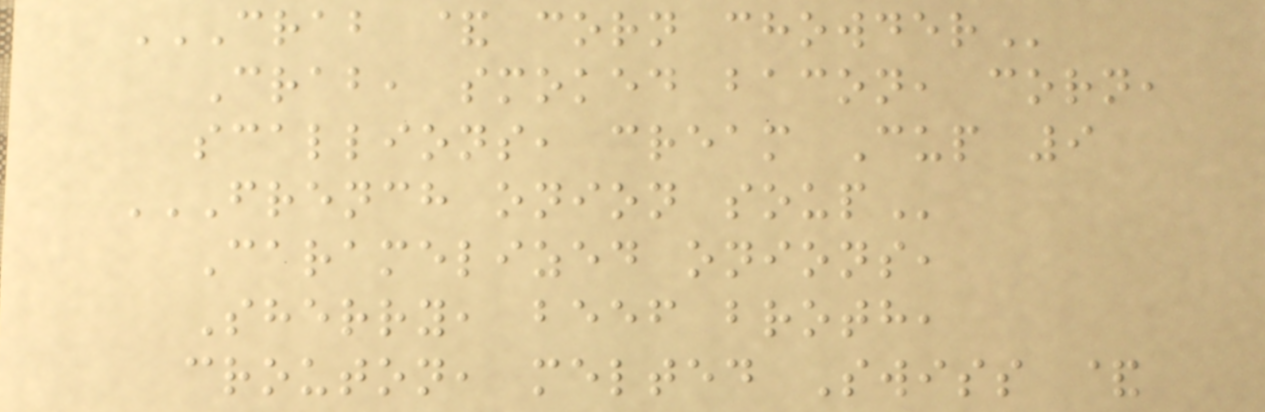CRAB & CORN CHOWDER
Crab, smoked bacon, corn,
scallions, cream Cup 9
FRENCH ONION SOUP
Caramelized onions,
Sherry, beef broth,
crouton, melted Swiss &
